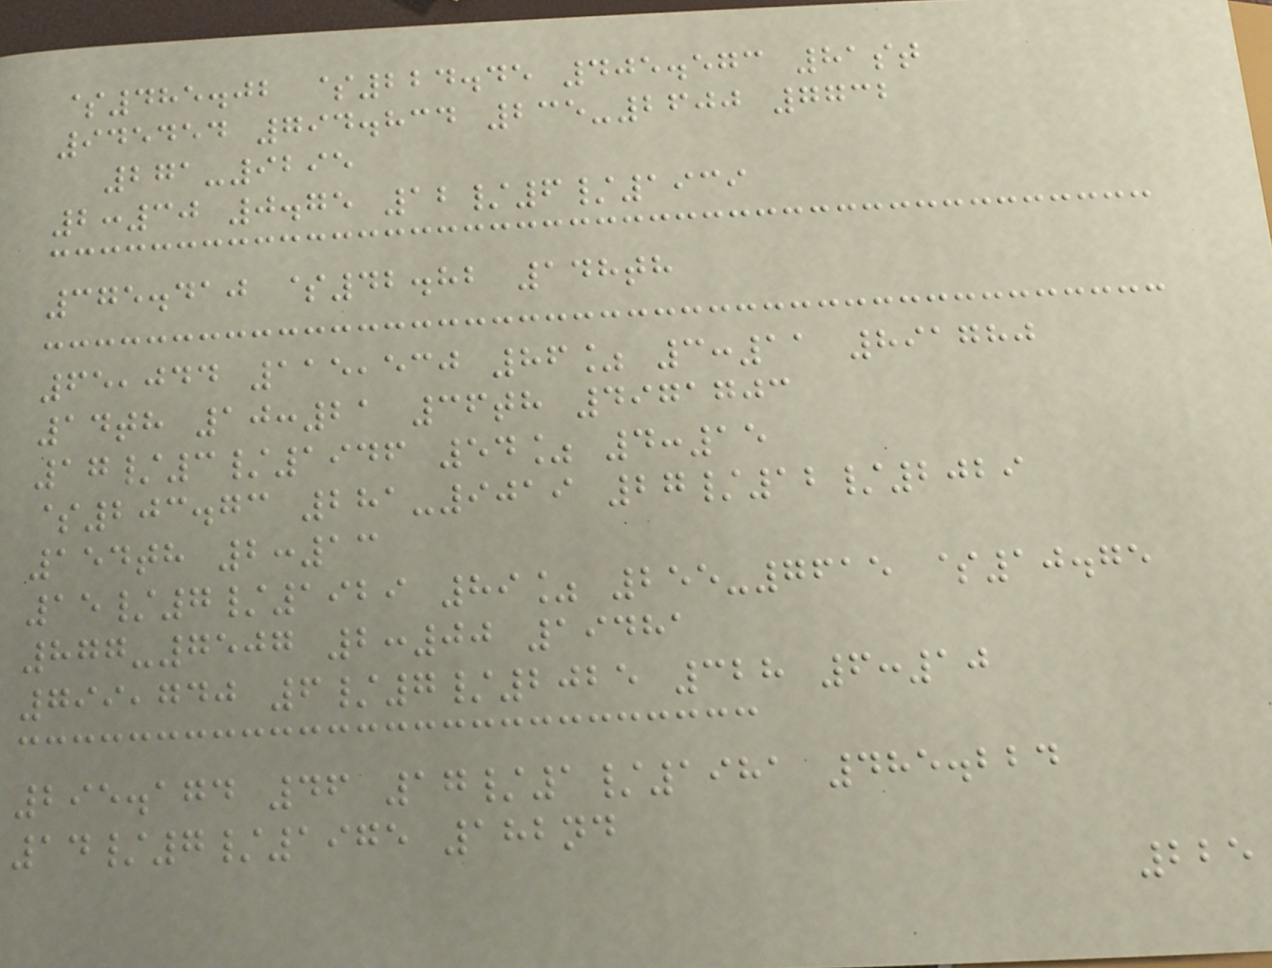$485.02 $224.45 405.573 81st
945454 794.834 235-2600 7732
271-9295
2:30 0.75 12/6/1939
375.410 $42.82 148th
65,044 115,530 86% 3:11 891780
14th 10:21 36th 4971703
17/3/1946 54% 4:15
$203.73 281-9019 27/12/2029
154th 2:13
15/7/1929 89% 255-7615 $10.75
877-7507 2:00 19481
799,740 6/7/2025 328 6:10
295.174 46 17/1/1981 485.224
14/7/1975 182nd
225
